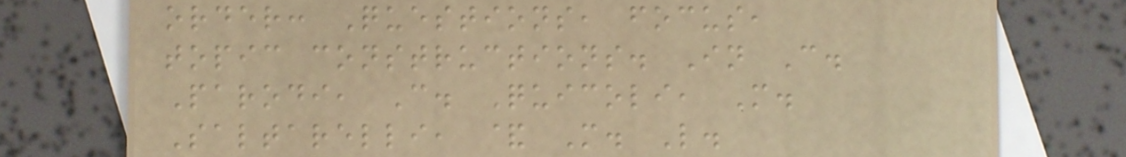order: Questions, focus,
topic constructions. In C.
Parodi, C. Quicoli, M.
Saltarelli, & M. L.
